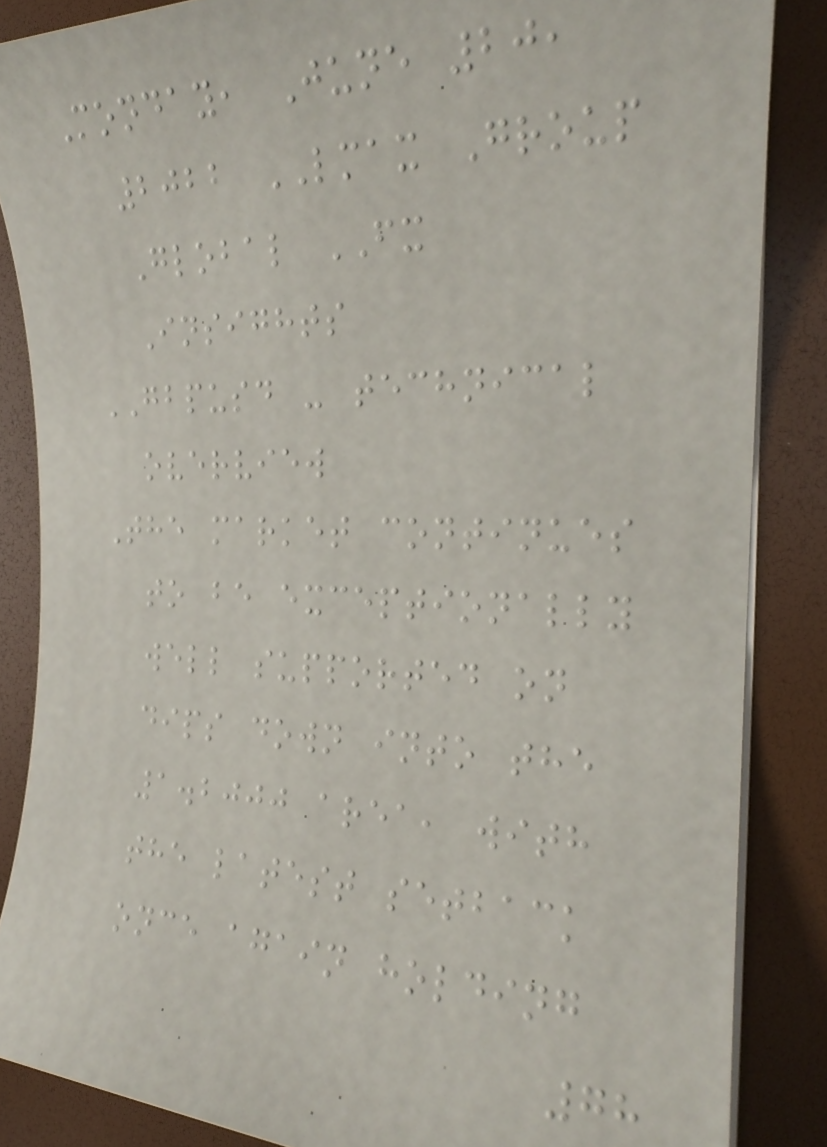Monday, June 20,
2022 LMAX Group
Global FX
Insights
GBPUSD - technical
overview
The market continues
to be exceptionally
well supported on
dips down into the
1.2000 area, with
the latest setback
once again holding
78
